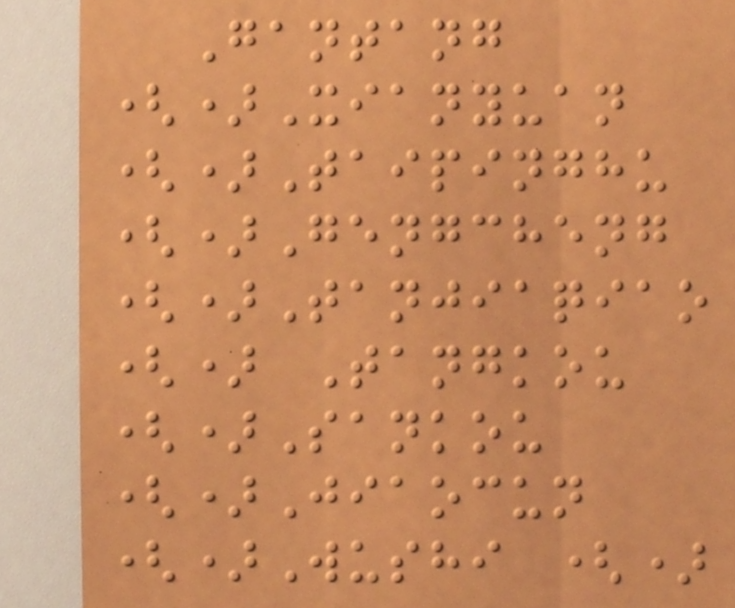Gantang
()Xianyuan
()Taipinghu
()Gengcheng
()Tanjiaqiao
() Tangkou
()Sankou
()Jiaocun
()Wushi ()
